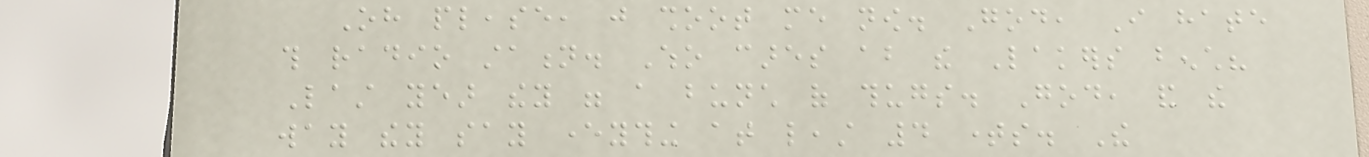Oh please, just shoot me now. God, I hate
this radio station. Who cares about the Lakers bench?
Last year they were a bunch of thugs. God, and the
way they say everything at least 4 times. The
